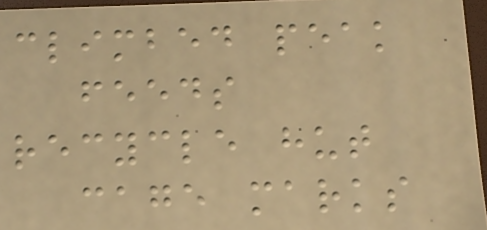climbed peak
feeds
recycle hut
cage marks
